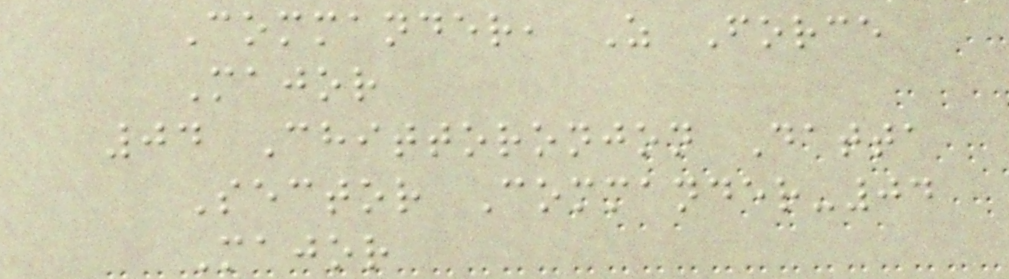Commander, Z Force
Major
04 Chittoronjon Datta
Sector Commander-04
Major
